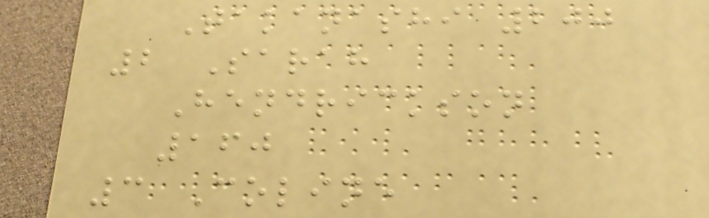Takanashi 200
2 Sarah
Hendrickson
160
3 Coline
